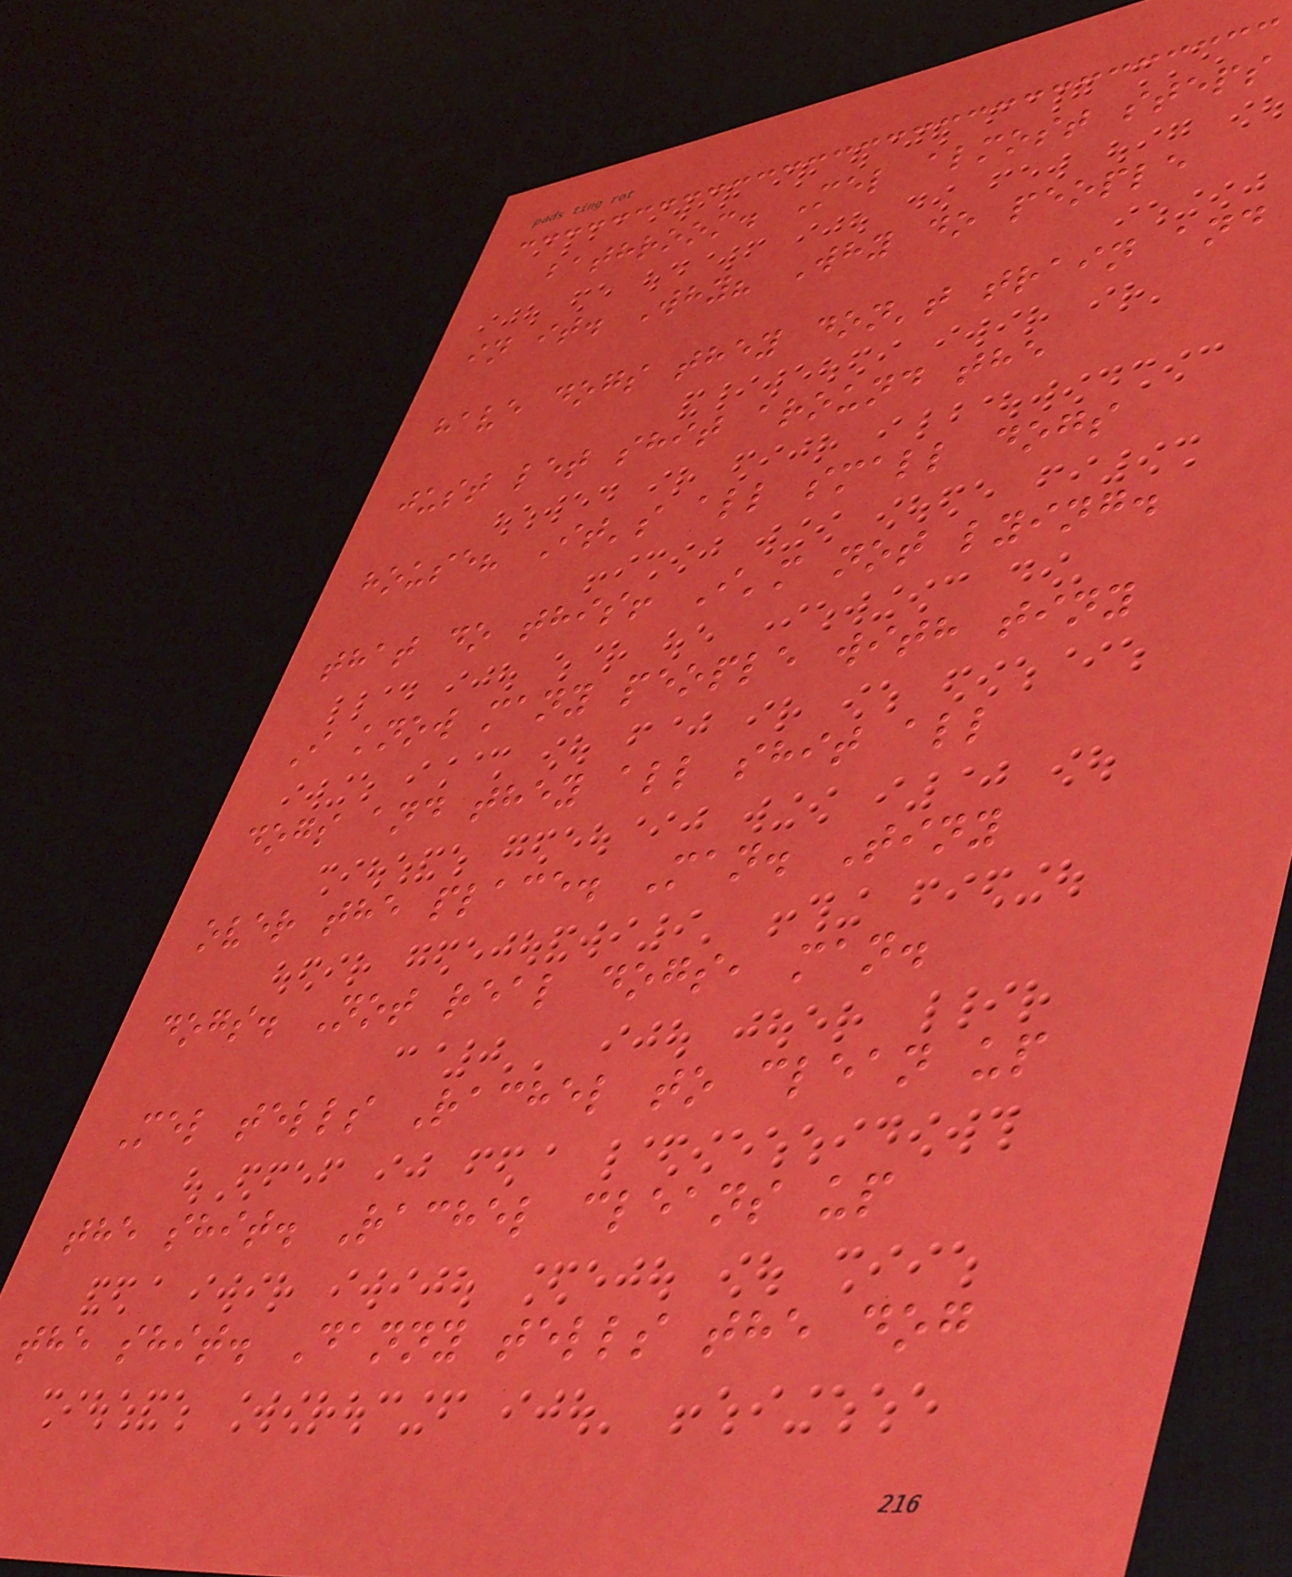bathroom. Mel almost steps
in it. Why? Why do people
have dogs they don't train and
just let shit around the
house? It's all small dogs
that do this! I'm not lying.
I know many people with tiny
dogs and they all shit all
over the place. Man. Tiny
dogs. Not real dogs, man.
Mel tells Rachel to clean up
the shit. Rachel cleans up
the shit. Danny tells the dog
